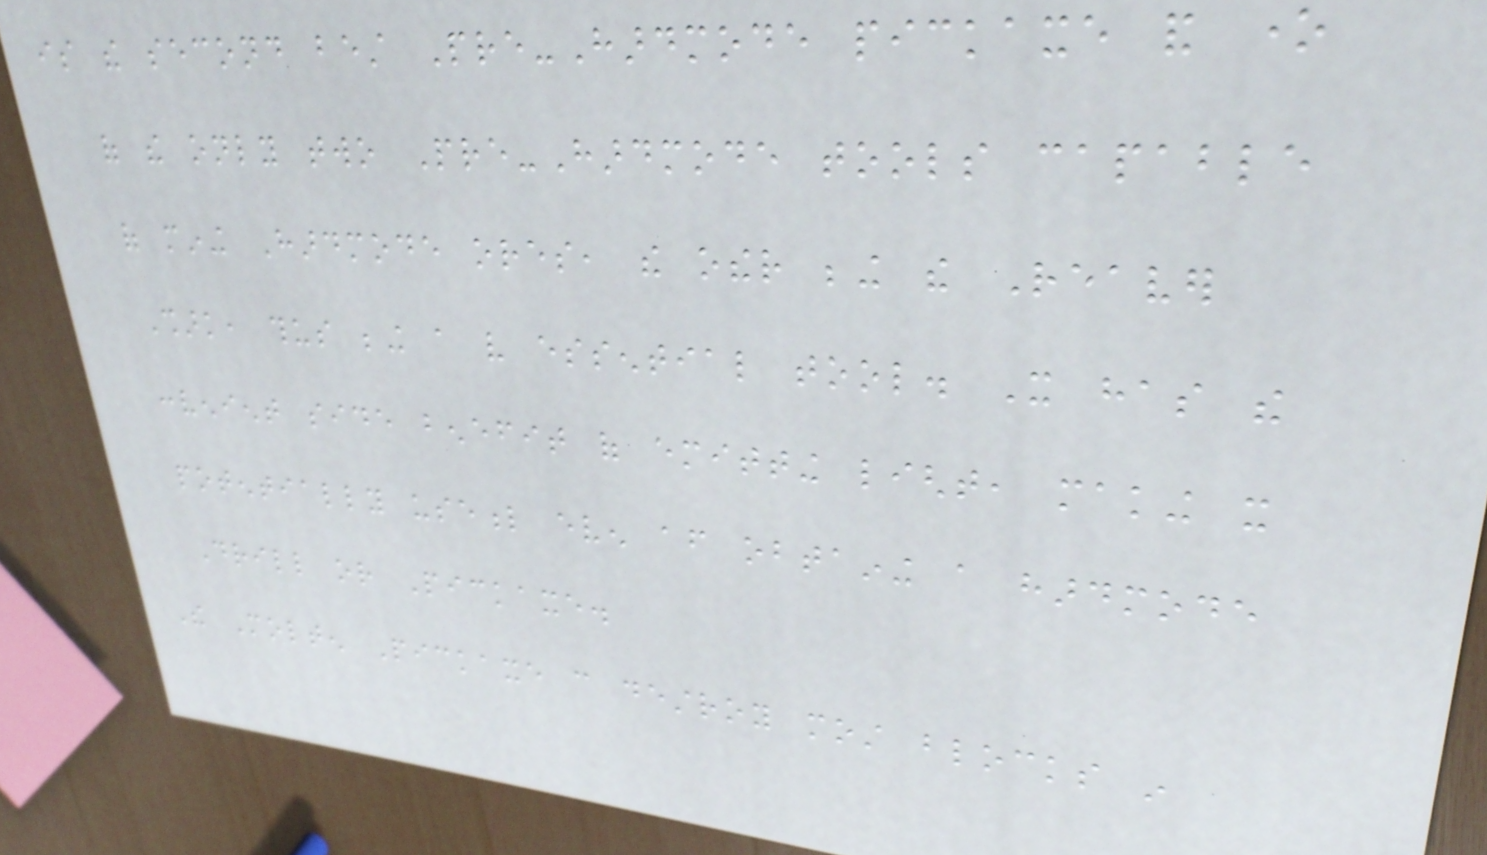is the second best Pre-Hardmode pickaxe and one
of the only two Pre-Hardmode tools capable
of mining Hardmode ores, the other being the Reaver
Shark, thus being a very essential tool. It has the
convenient side benefit of emitting light, making it
potentially useful even after obtaining a hardmode
Drill or Pickaxe.
The Molten Pickaxe can destroy most blocks in
